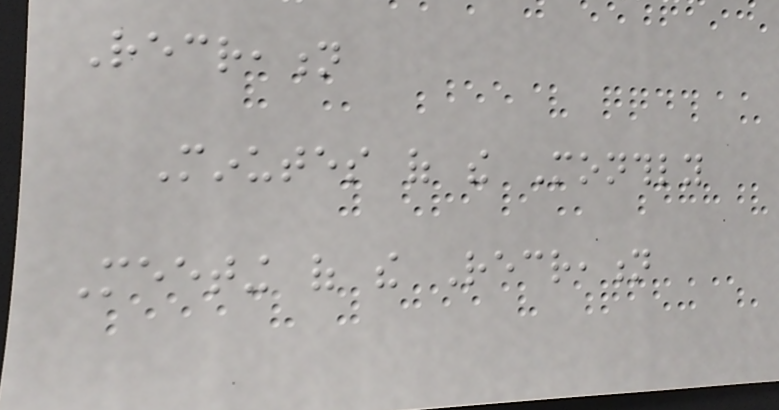Recreation
Minutes of the Monthly
Meeting of the Recreation
